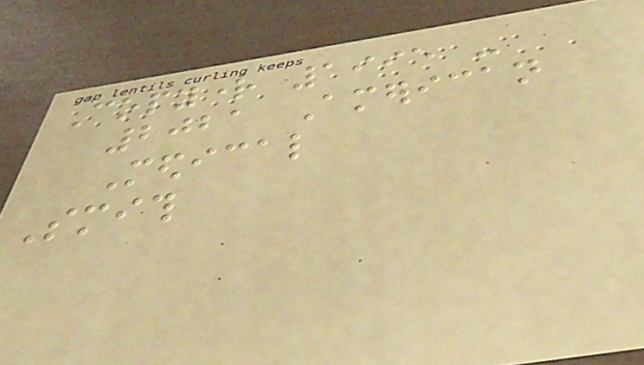Copyright 1995 -
2021 American
Medical
Smith
